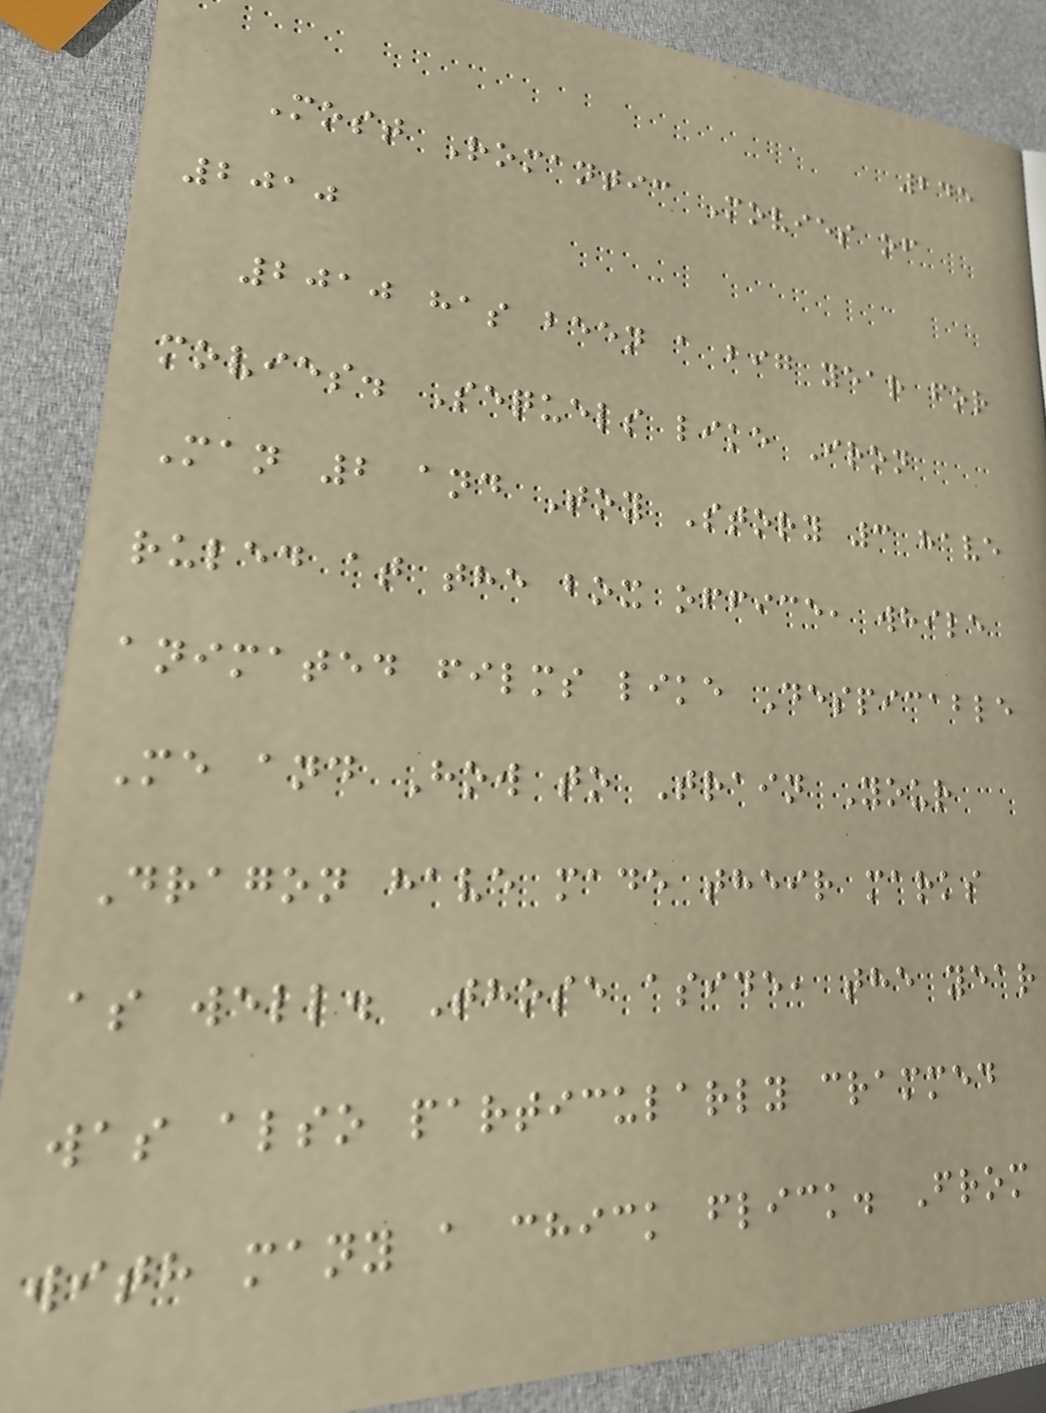245
Most Romantic Movies of
2010
2010 has been a big year for
movies. Sequels like Iron
Man 2 and Toy Story 3 have
ruled at the box office, while
animated films like Despicable
Me and How to Train Your
Dragon have made their marks
as well. Those aside, the year
was also particularly crammed
with many a chick flick. From
